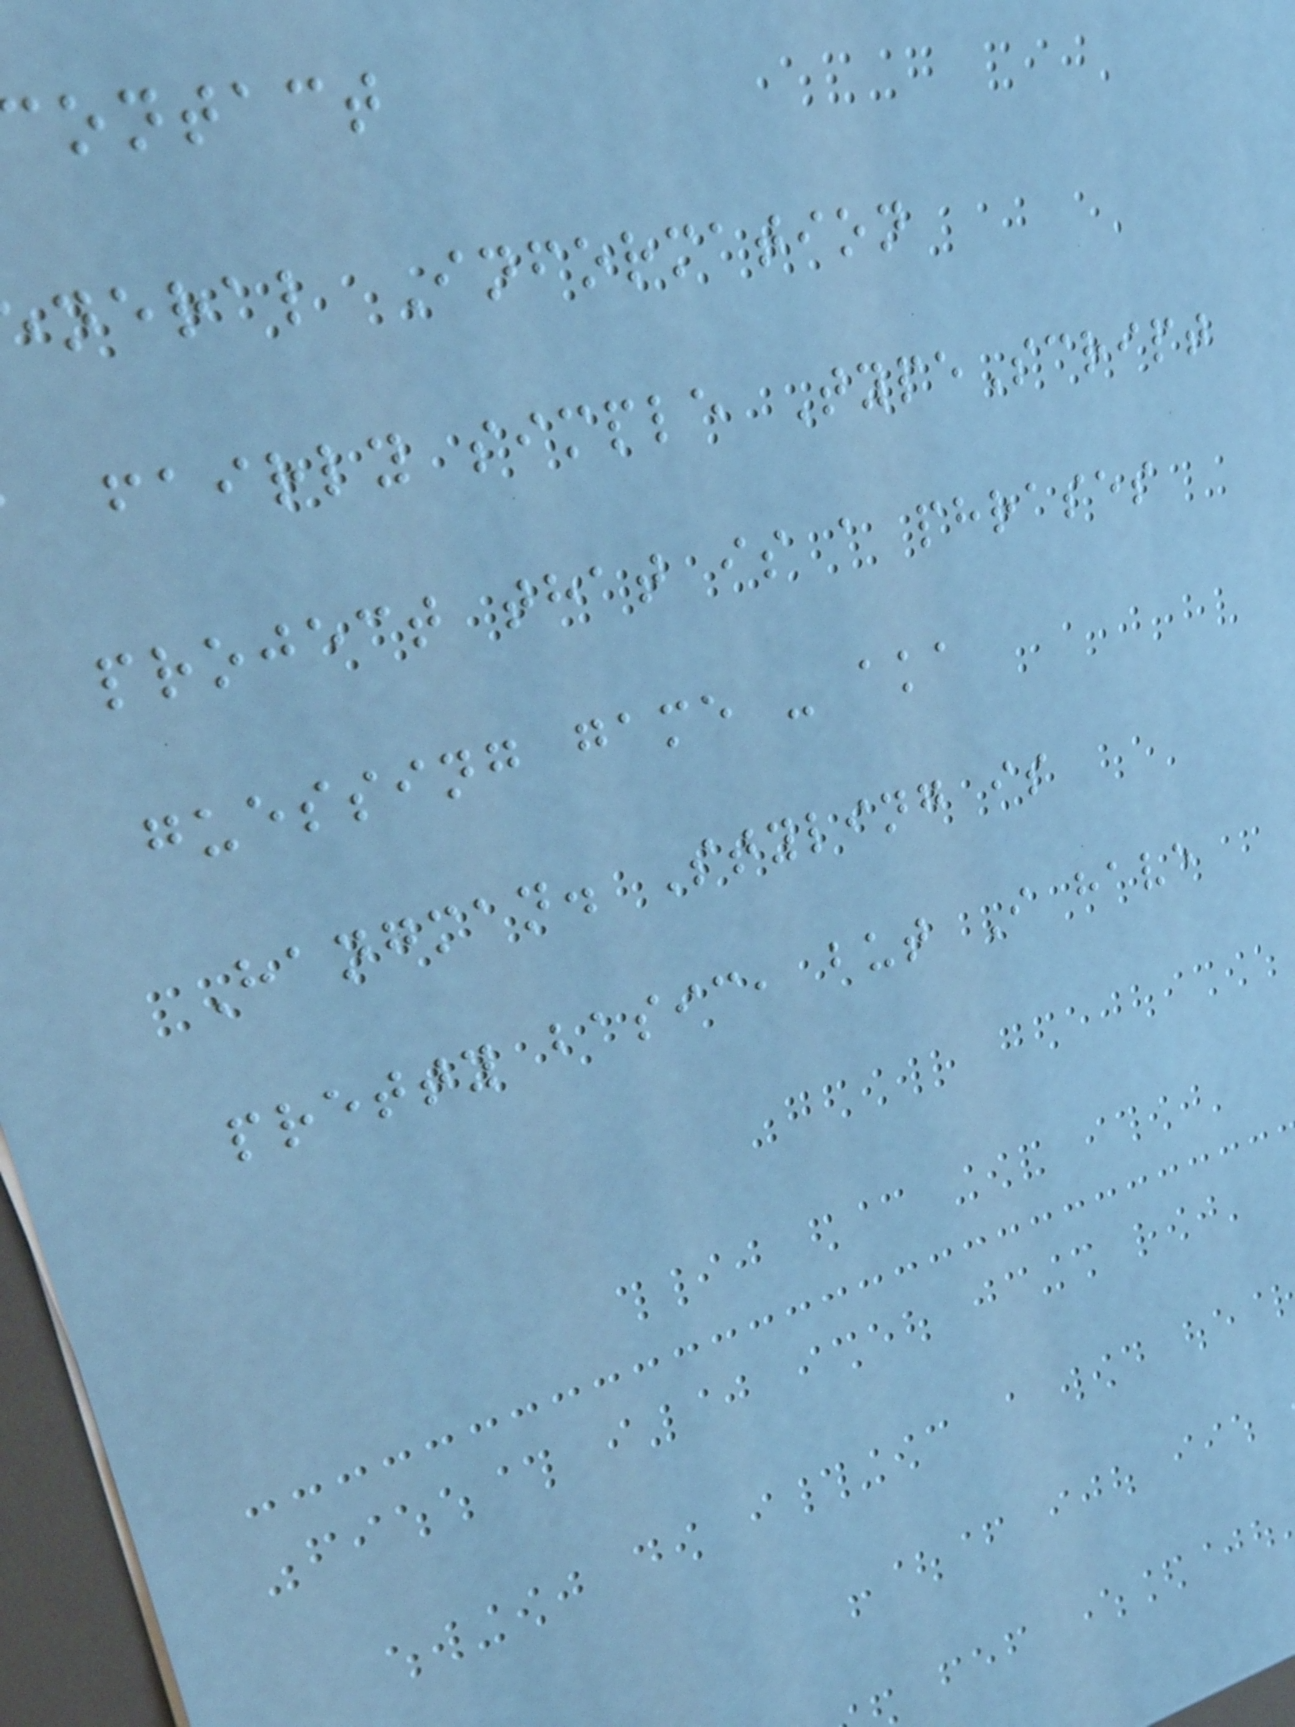ontact
neral Information
fairly simple TypeScript
project that is a phrases
guessing game - aka
Hangman. Styling is
pretty basic, but I have
